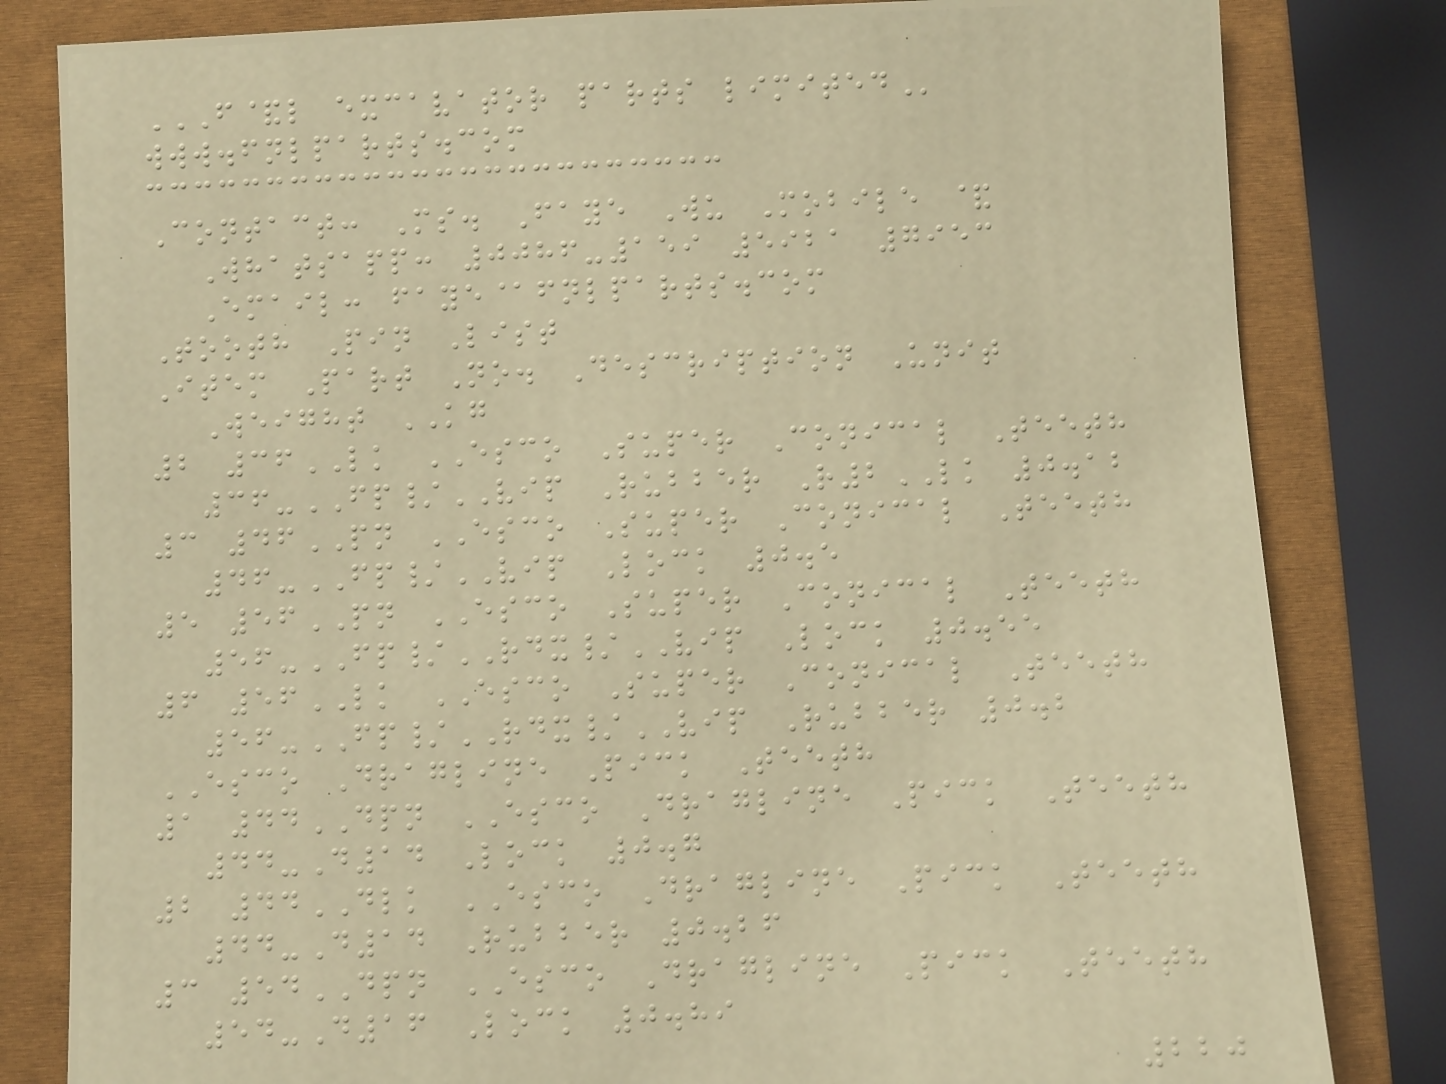F&L EXCAVATOR PARTS LIMITED
www.fnlparts.com
Contact: Ms. Faye Wu Mobile &
Whatsapp: 0086-159 5921 7953
Email: faye@fnlparts.com
Tooth Pin List
Item Part No. Description Unit
Weight KG
2 36LK ESCO Super Conical Teeth
36-FP/VIP Rubber R2LK 0.12
3 46PN ESCO Super Conical Teeth
46-FP/VIP Lock 0.5
5 56PN ESCO Super Conical Teeth
56-FP/RDX/VIP Lock 0.55
6 56LK ESCO Super Conical Teeth
56-FP/RDX/VIP Rubber 0.2
ESCO Dragline Pick Teeth
1 44DPN ESCO Dragline Pick Teeth
44-D14 Lock 0.7
2 44DLK ESCO Dragline Pick Teeth
44-D14 Rubber 0.26
3 54DPN ESCO Dragline Pick Teeth
54-D16 Lock 0.89
220
